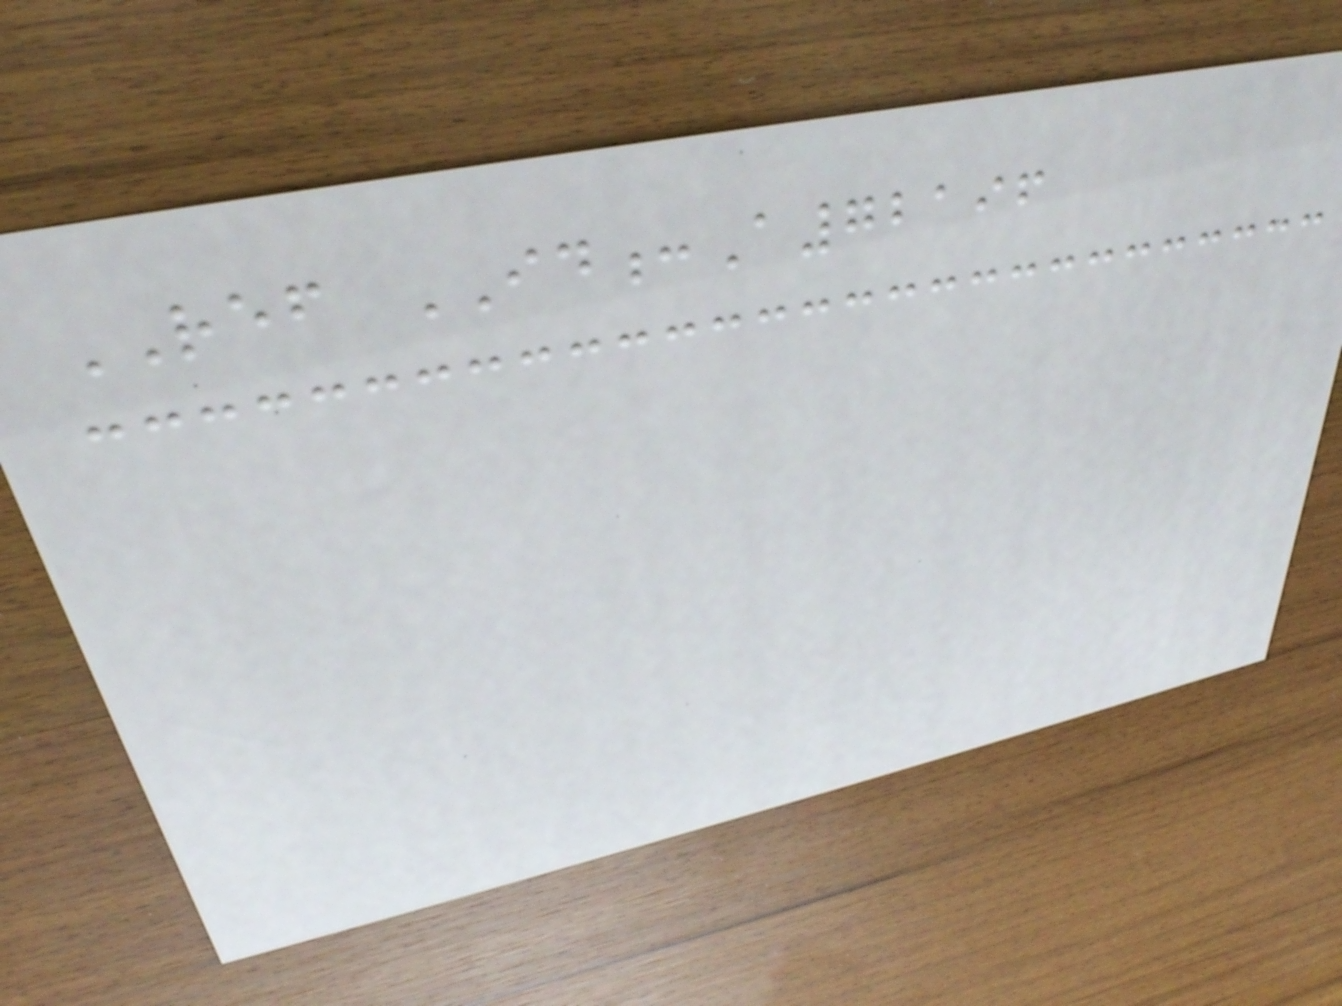REF ID:A72196
